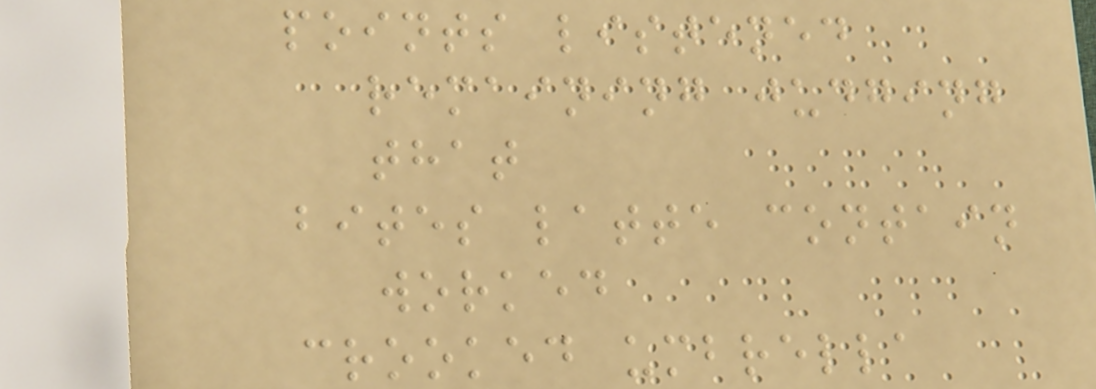points listened
remaining judging
that
bites latte contain
worked
crooked umbrella
